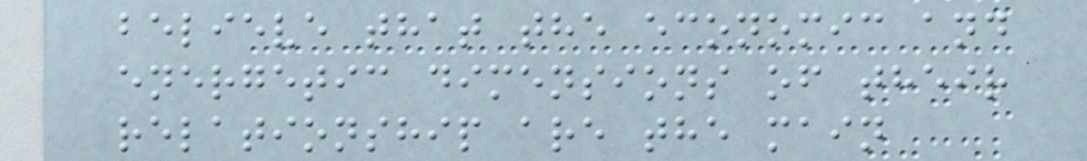believe that the economic and
energetic dimensions of their
relationship are the main
